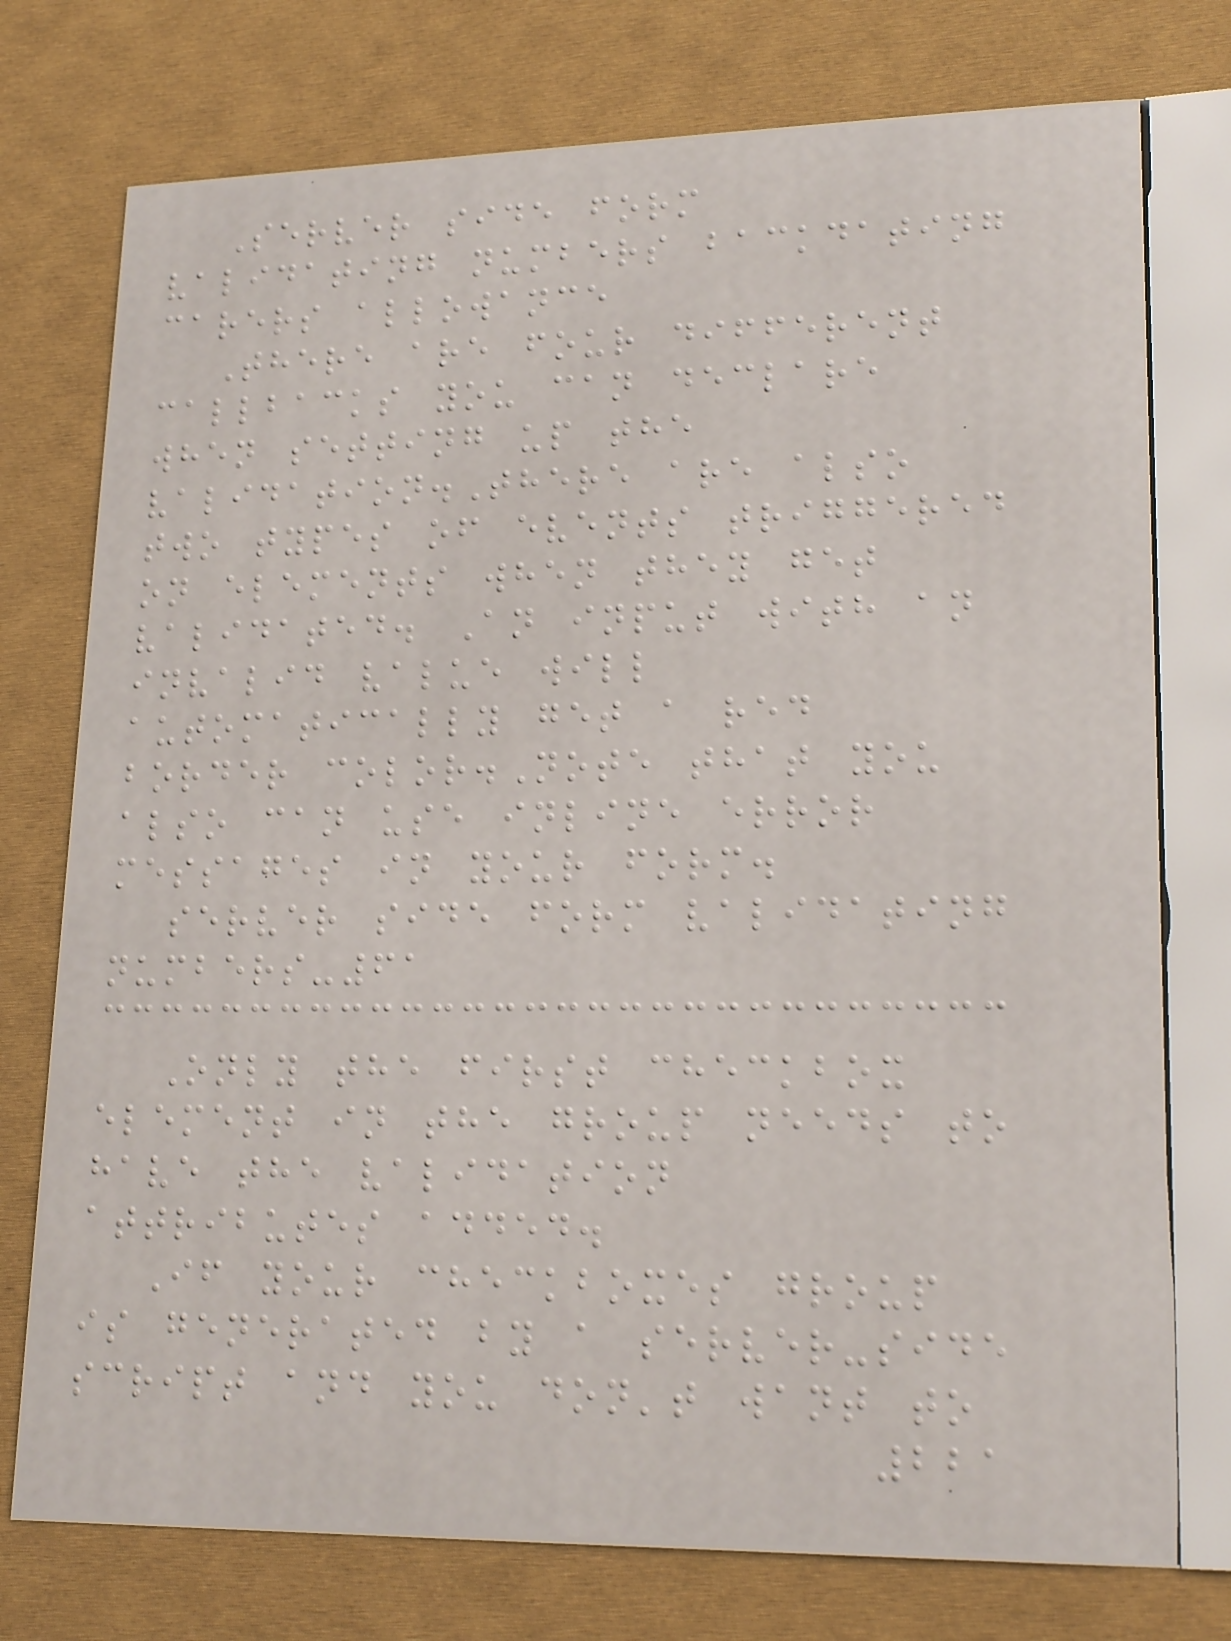Server side form
validating numbers backdating
carers allowance
There are four different
callbacks you can declare
when setting up the
validation.There are also
two types of events triggered
on elements when they get
validated. An input with an
invalid value will
automatically get a red
border color.Note that you
also can use inline error
messages in your form.
server side form validating
numbers-61
Only the first checkbox
element in the group needs to
have the validation
attributes added.
If your checkboxes group
is generated by a server-side
script and you don't want to
221
